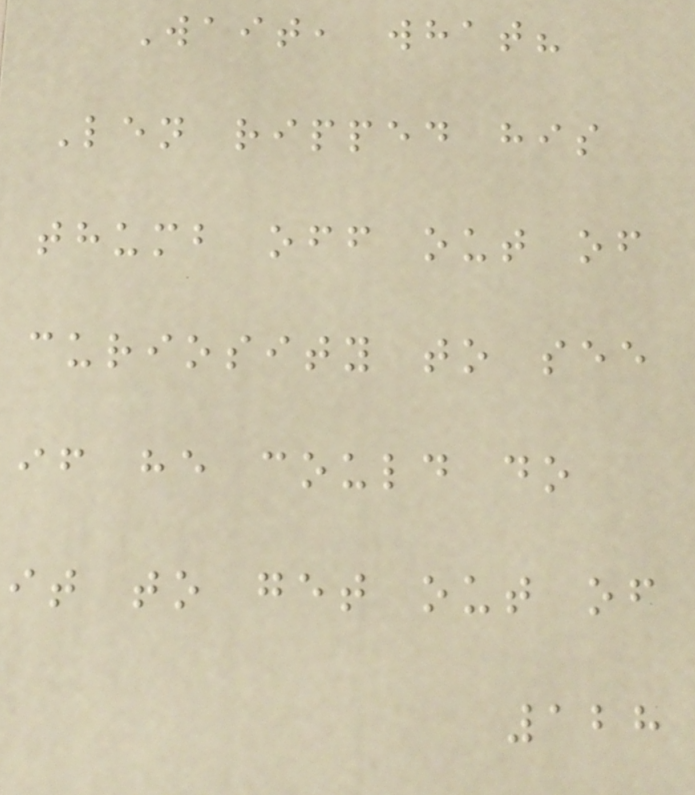Wait, what?
Len ripped his
thumb off out of
curiosity to see
if he could do
it to get out of
128
